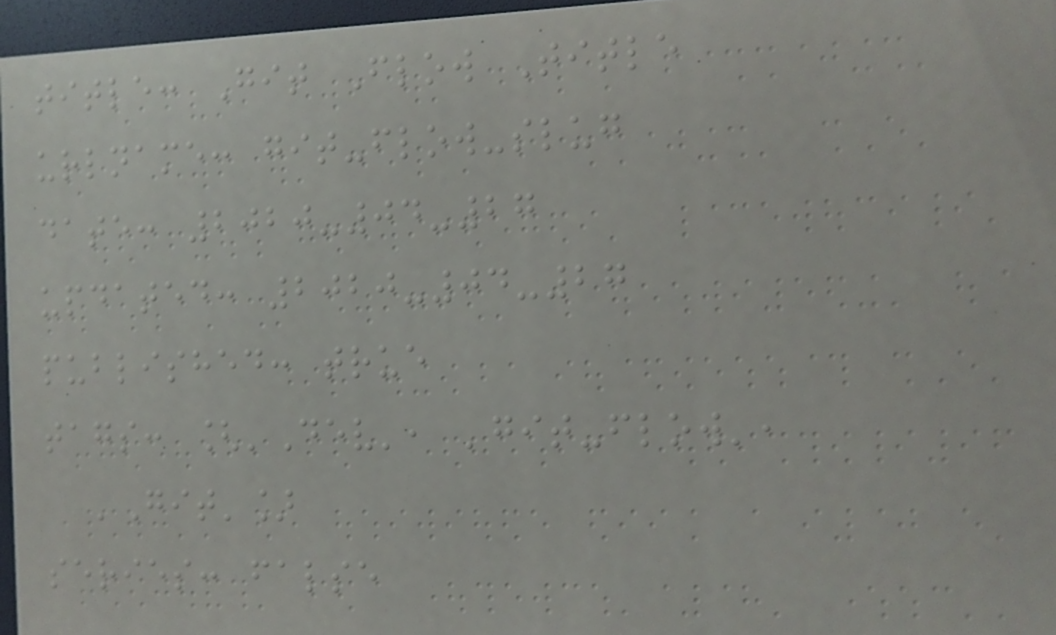title: Git Flow Title
urlname: git-flow-slug
date: 2020-04-27
updated: 2020-04-27
published: true
tags: ['Dev', 'git-flow',
'Git']
series: false
